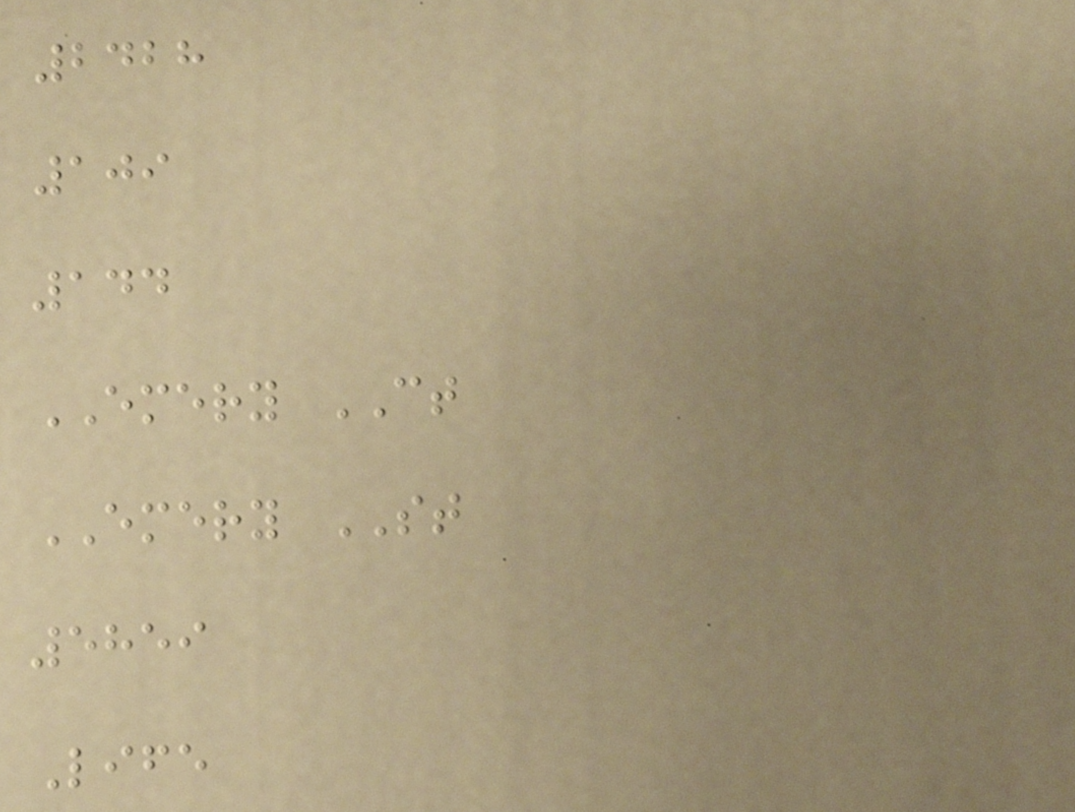2428
109
144
EMERY CT
EMERY ST
5859
Life
